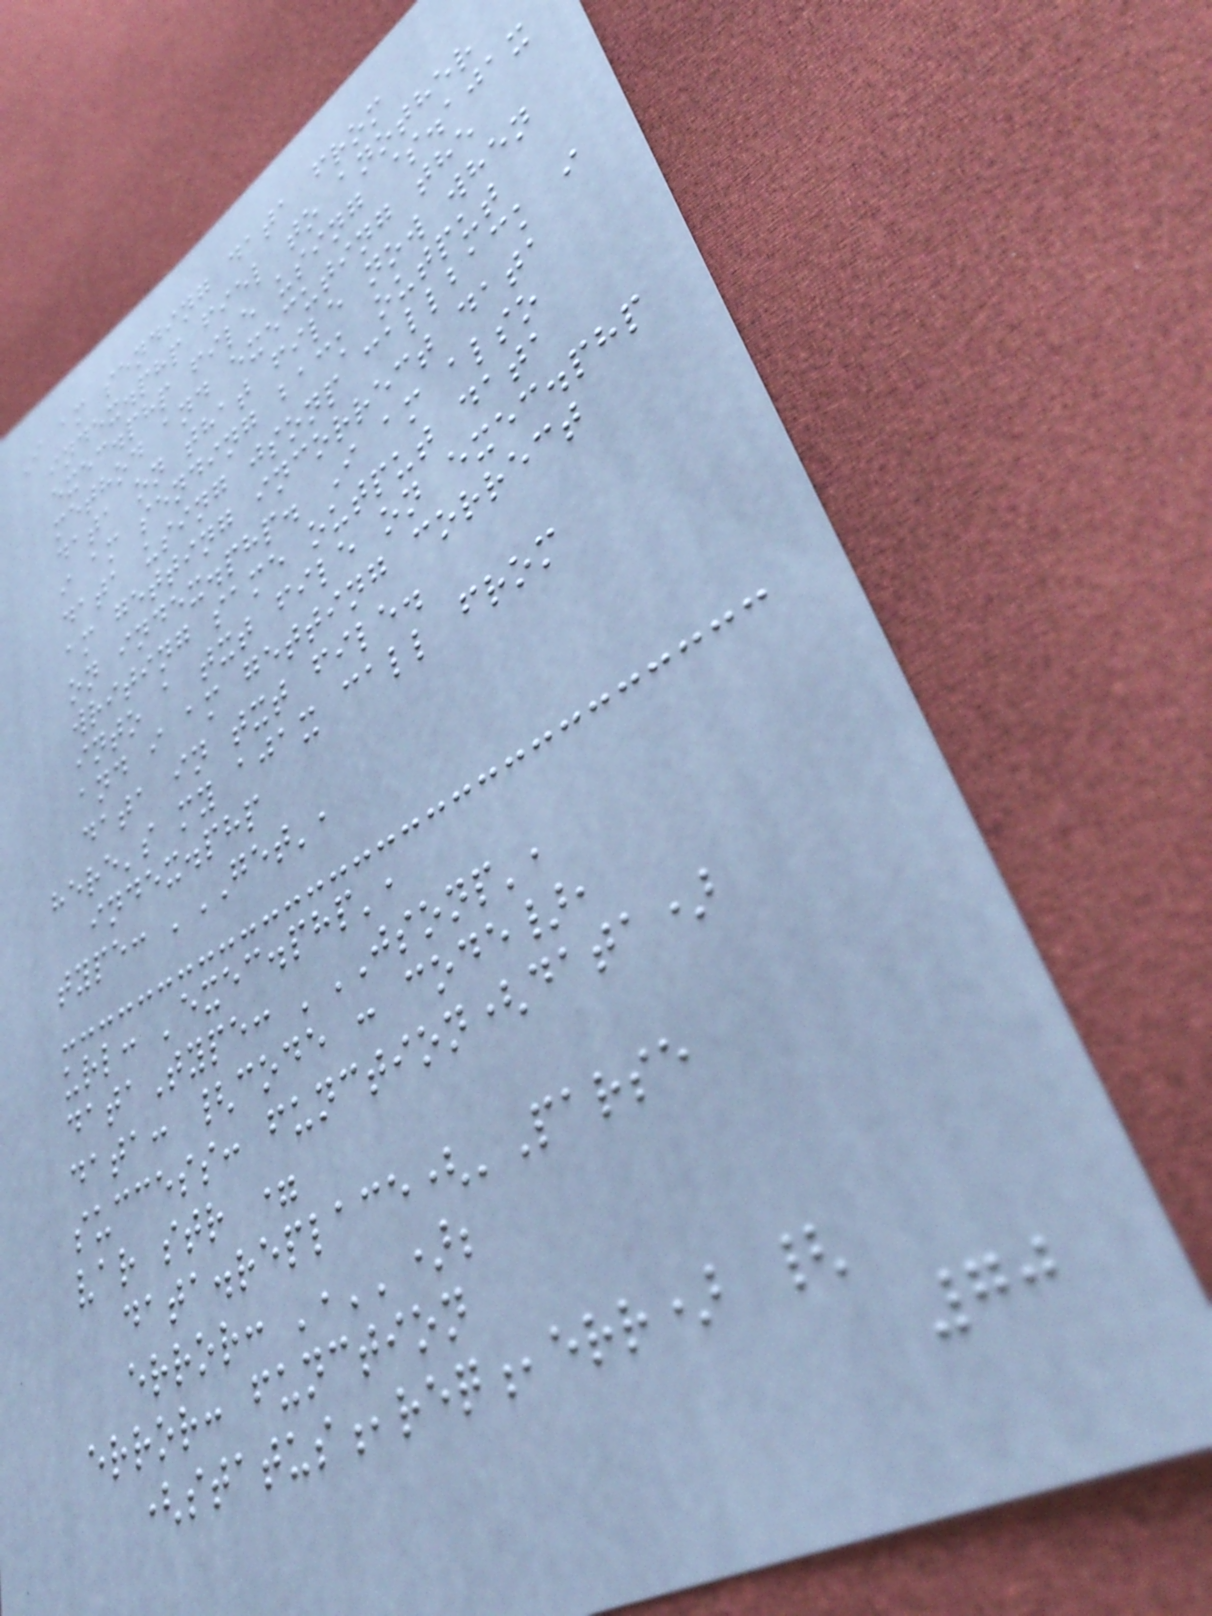I am sending data from
index.php fiel to another
exec.php file using $.ajax
method and executing the
data on that file now when
i am sending back output
data using jsonp callback i
am getting incorrect data
on index.php. I am also
writing same output data
into a txt file on exec.php
and i am getting correct
data in txt file.
here's my ajax call from
index.php
type: 'GET',
url: 'exec.php',
dataType: 'JSONP',
data: {code : code},
success: function(data)
var str =
data.replace('Parse
error: ','');
error: function
(status,req,err) {
70
